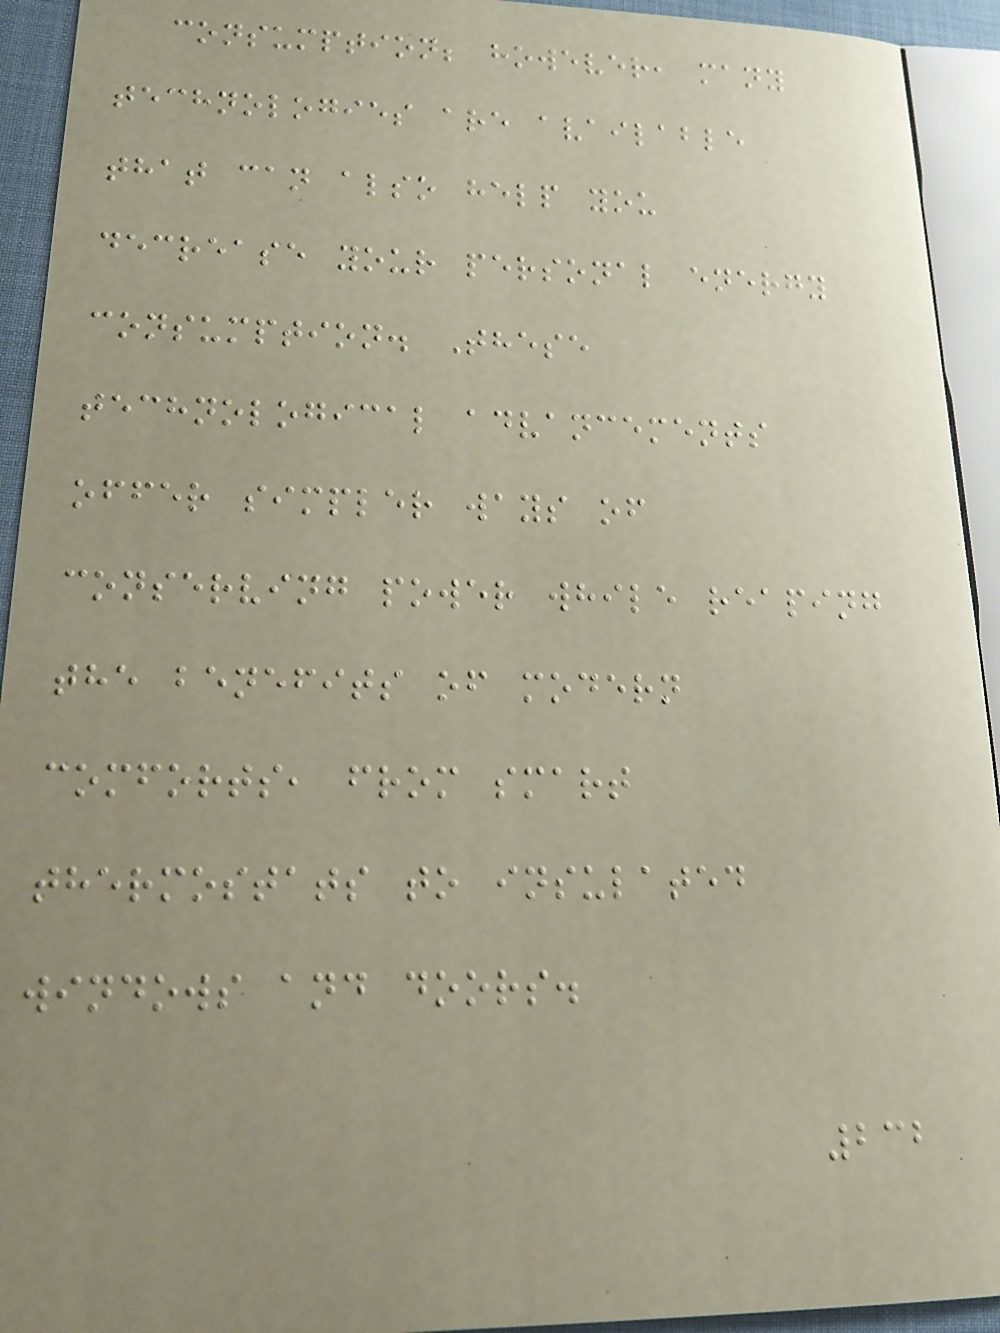consumption; however, many
technologies are available
that can also help you
decrease your personal energy
consumption. These
technological advancements
offer simpler ways of
conserving power while reaping
the benefits of modern
comforts, from smart
thermostats to insulated
windows and doors.
232
